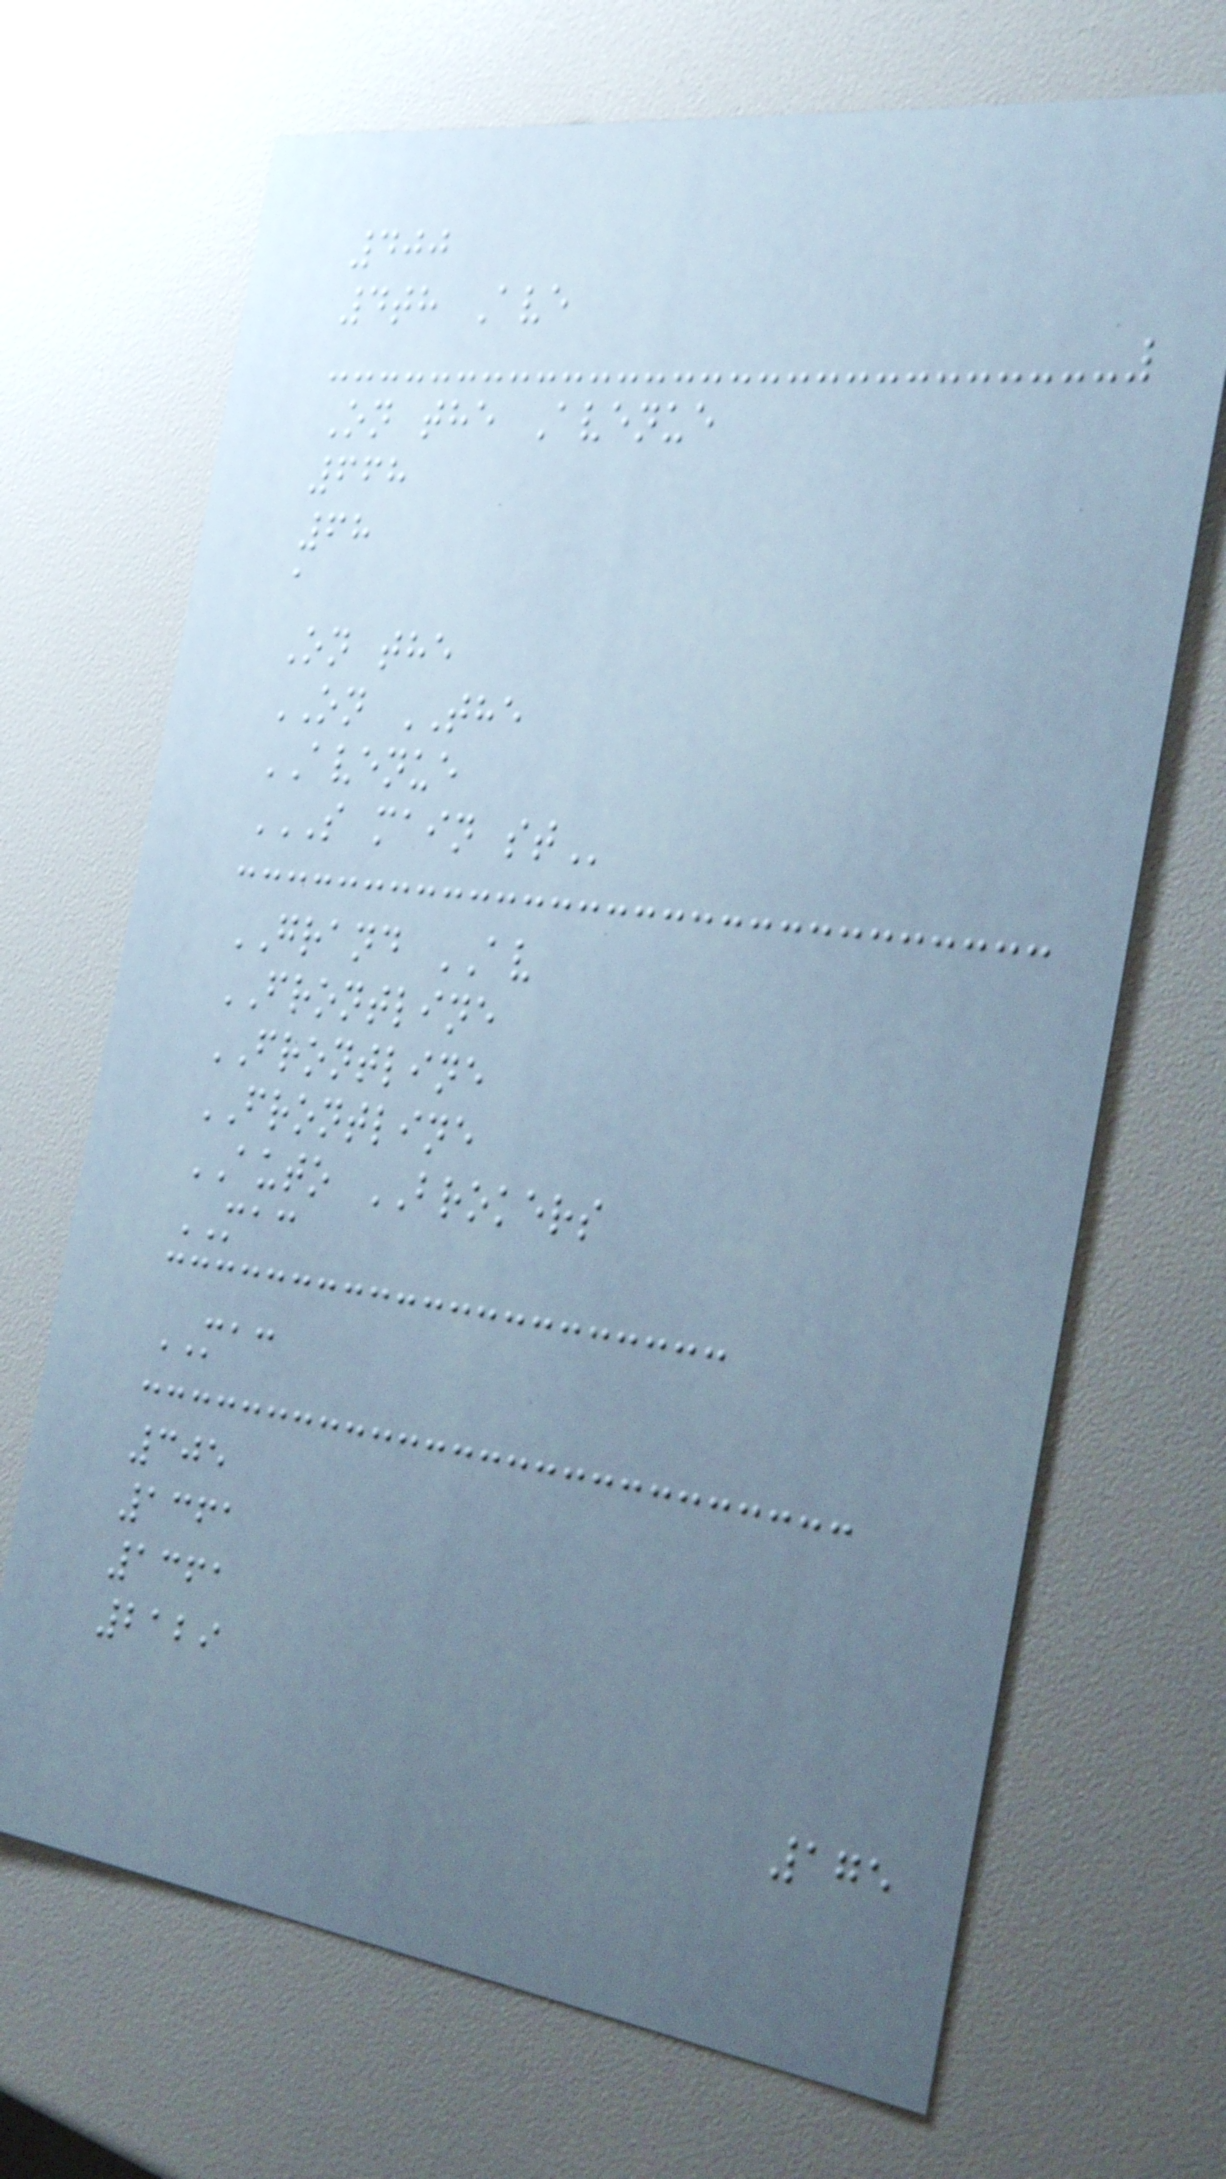400
4th Ave
On the Avenue
668
68
a
On the
ON THE
AVENUE
S MAIN ST
GRAND AV
FRONTLINE
FRONTLINE
FRONTLINE
AUTO BROKERS
MAC
MAC
305
1361
1361
2129
175
